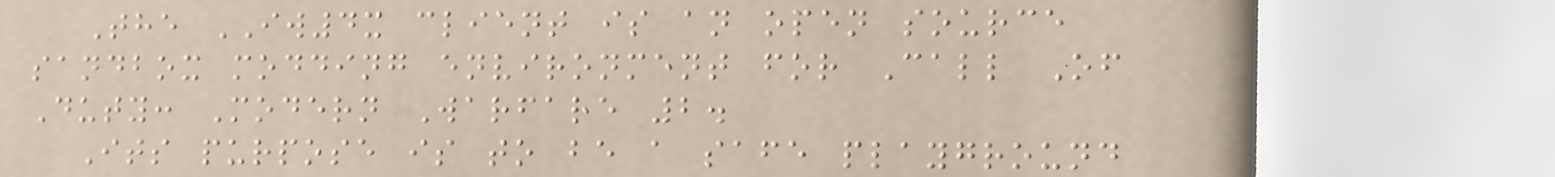The IW4x client is an open source
sandbox modding environment for Call Of
Duty: Modern Warfare 2.
Its purpose is to be a safe playground
